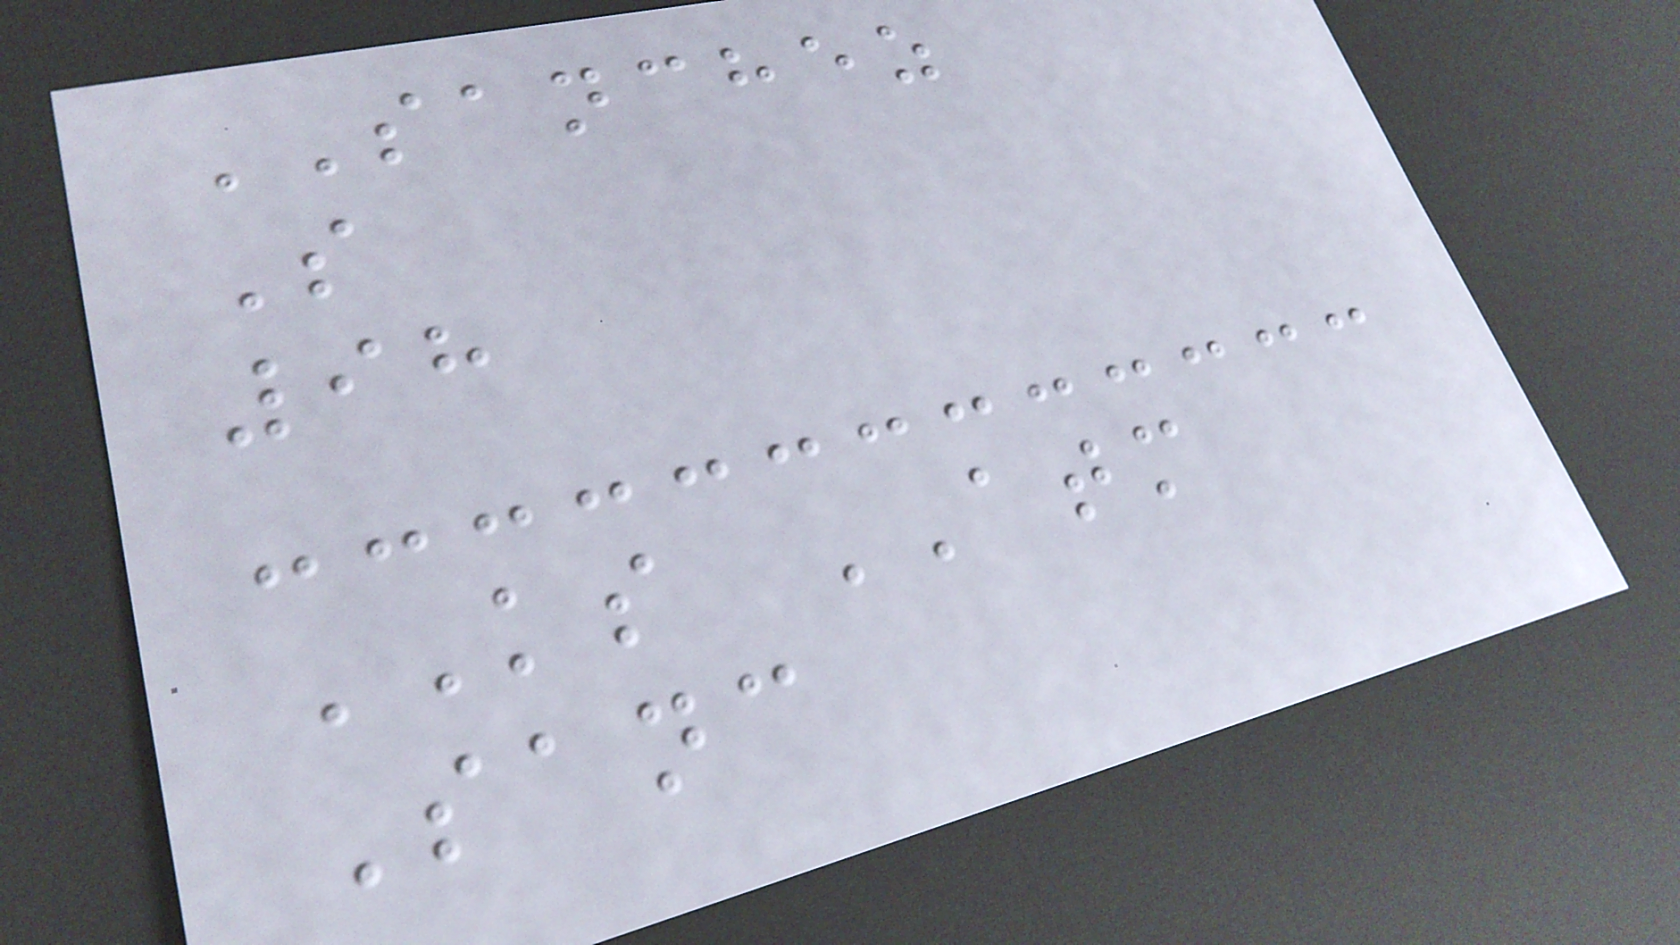SANCHEZ
S
98
KS ATM
Sanc
